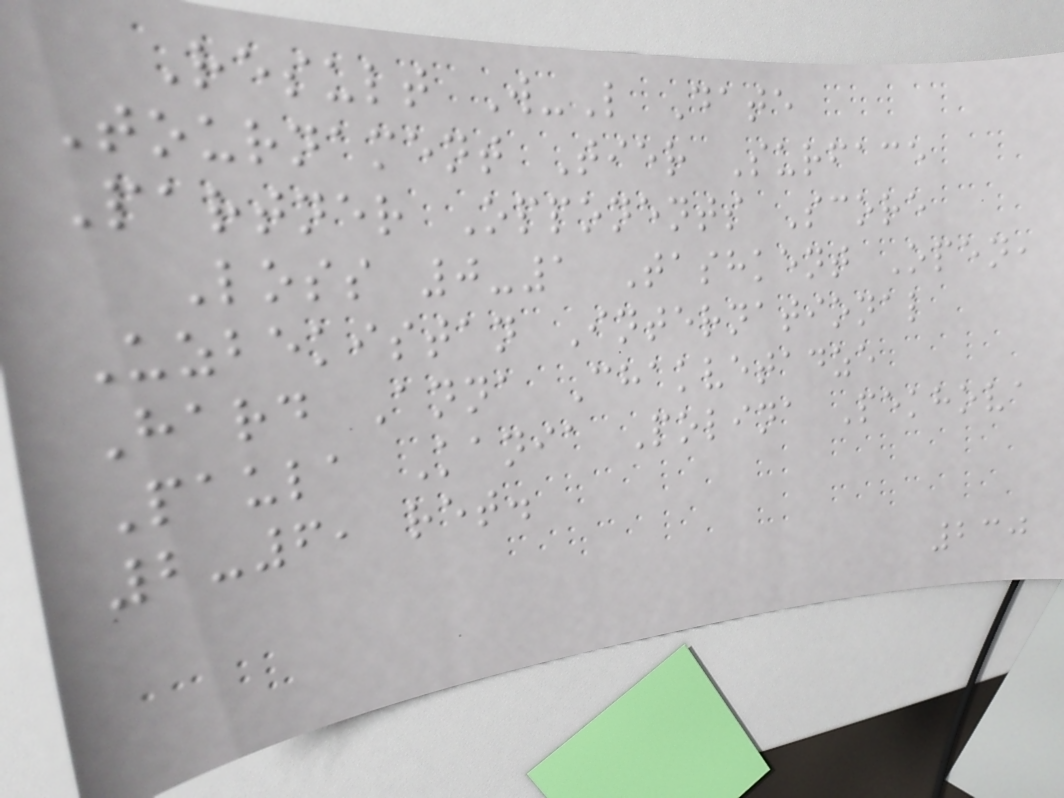Result W-L Date
Tournament Tier Surface
Partner Opponents Score
Loss 0-1 Tashkent Open,
Uzbekistan International
Hard Anna Chakvetadze
Paula Kania Polina Pekhova
2-6, ret.
230
